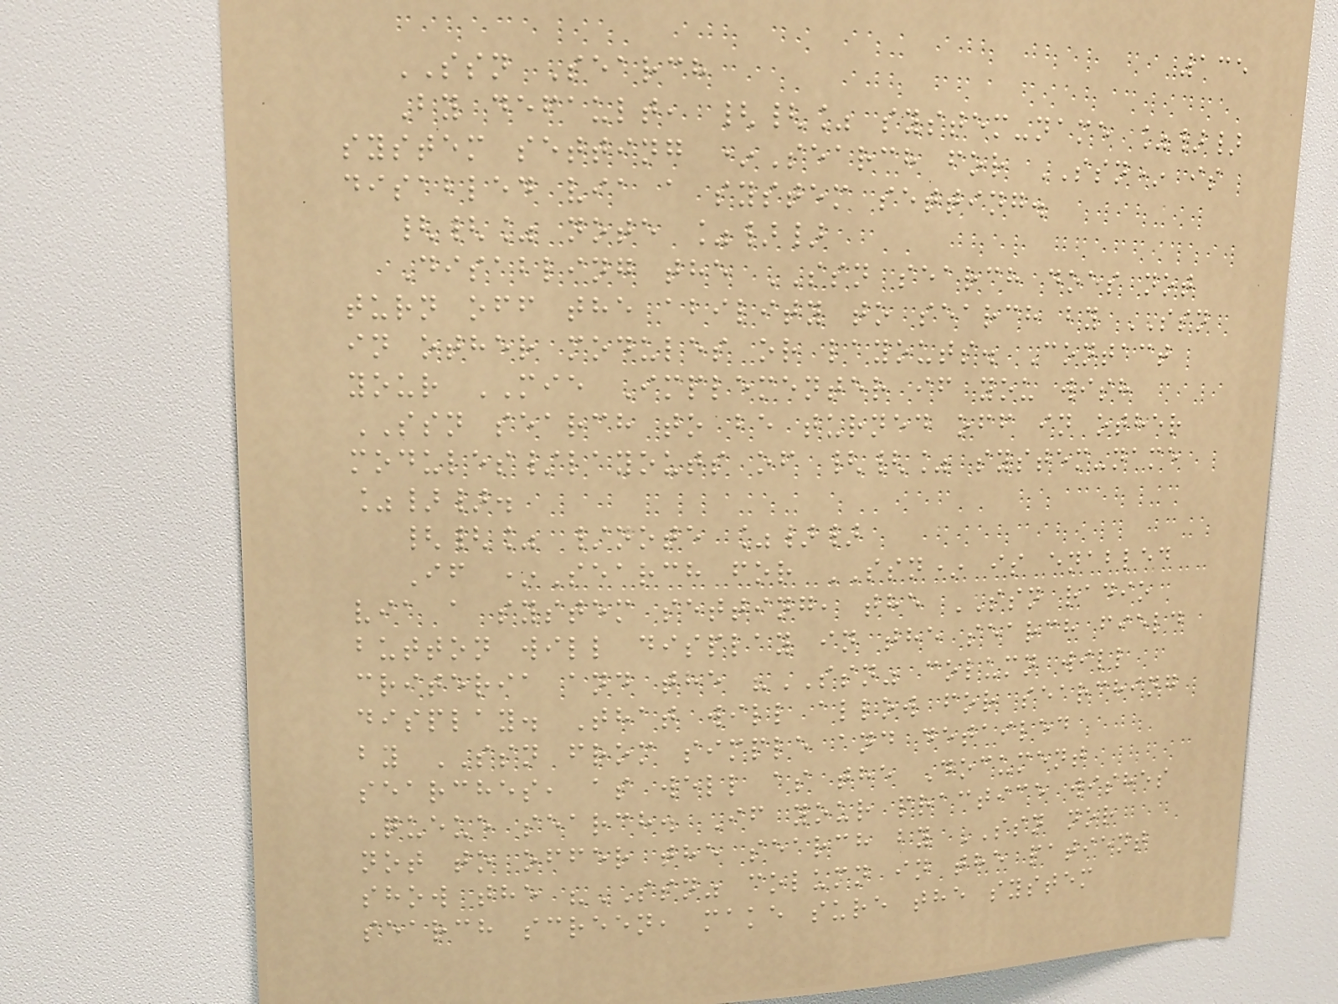135
SSN Search
By default, {{% system-name %}}
system setting *Search for SSN* is
disabled via a system setting.
{{% note %}}
Disabling the SSN search does not
turn off the ability to search by SSN
in other modules or layouts. Contact
your MIE Implementer if you wish
SSN search to be turned off in other
modules/layouts of {{% system-name
%}}.
{{% /note %}}
If *Search for SSN* is enabled
via a system setting, the SSN radio
button will display in the search field
criteria and the "SSN" column will
display. That will allow for searching
by SSN from simple and detailed
searches, as well as the Document
Queue search. If your practice wishes
not to offer the search by SSN nor
show the "SSN" column in the patient
search screen, make sure the system
